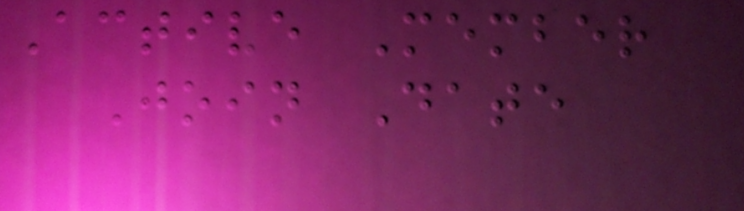Active Member
Join Date
